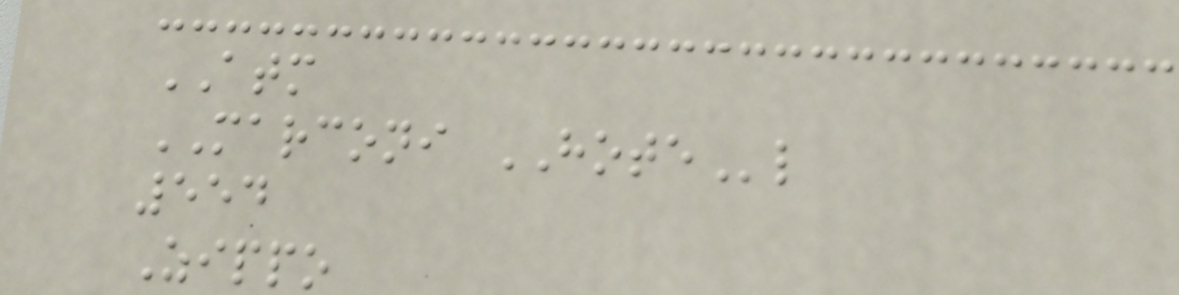ATM
MARCONI HOTEl
554
Zippo
